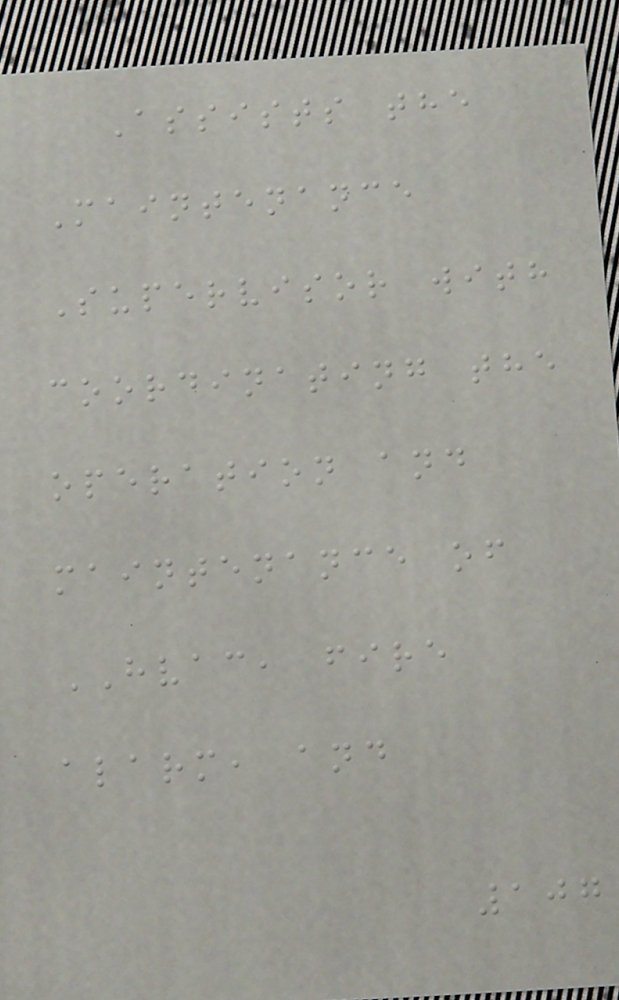Assists the
Maintenance
Supervisor with
coordinating the
operation and
maintenance of
HVAC, fire
alarm, and
107
